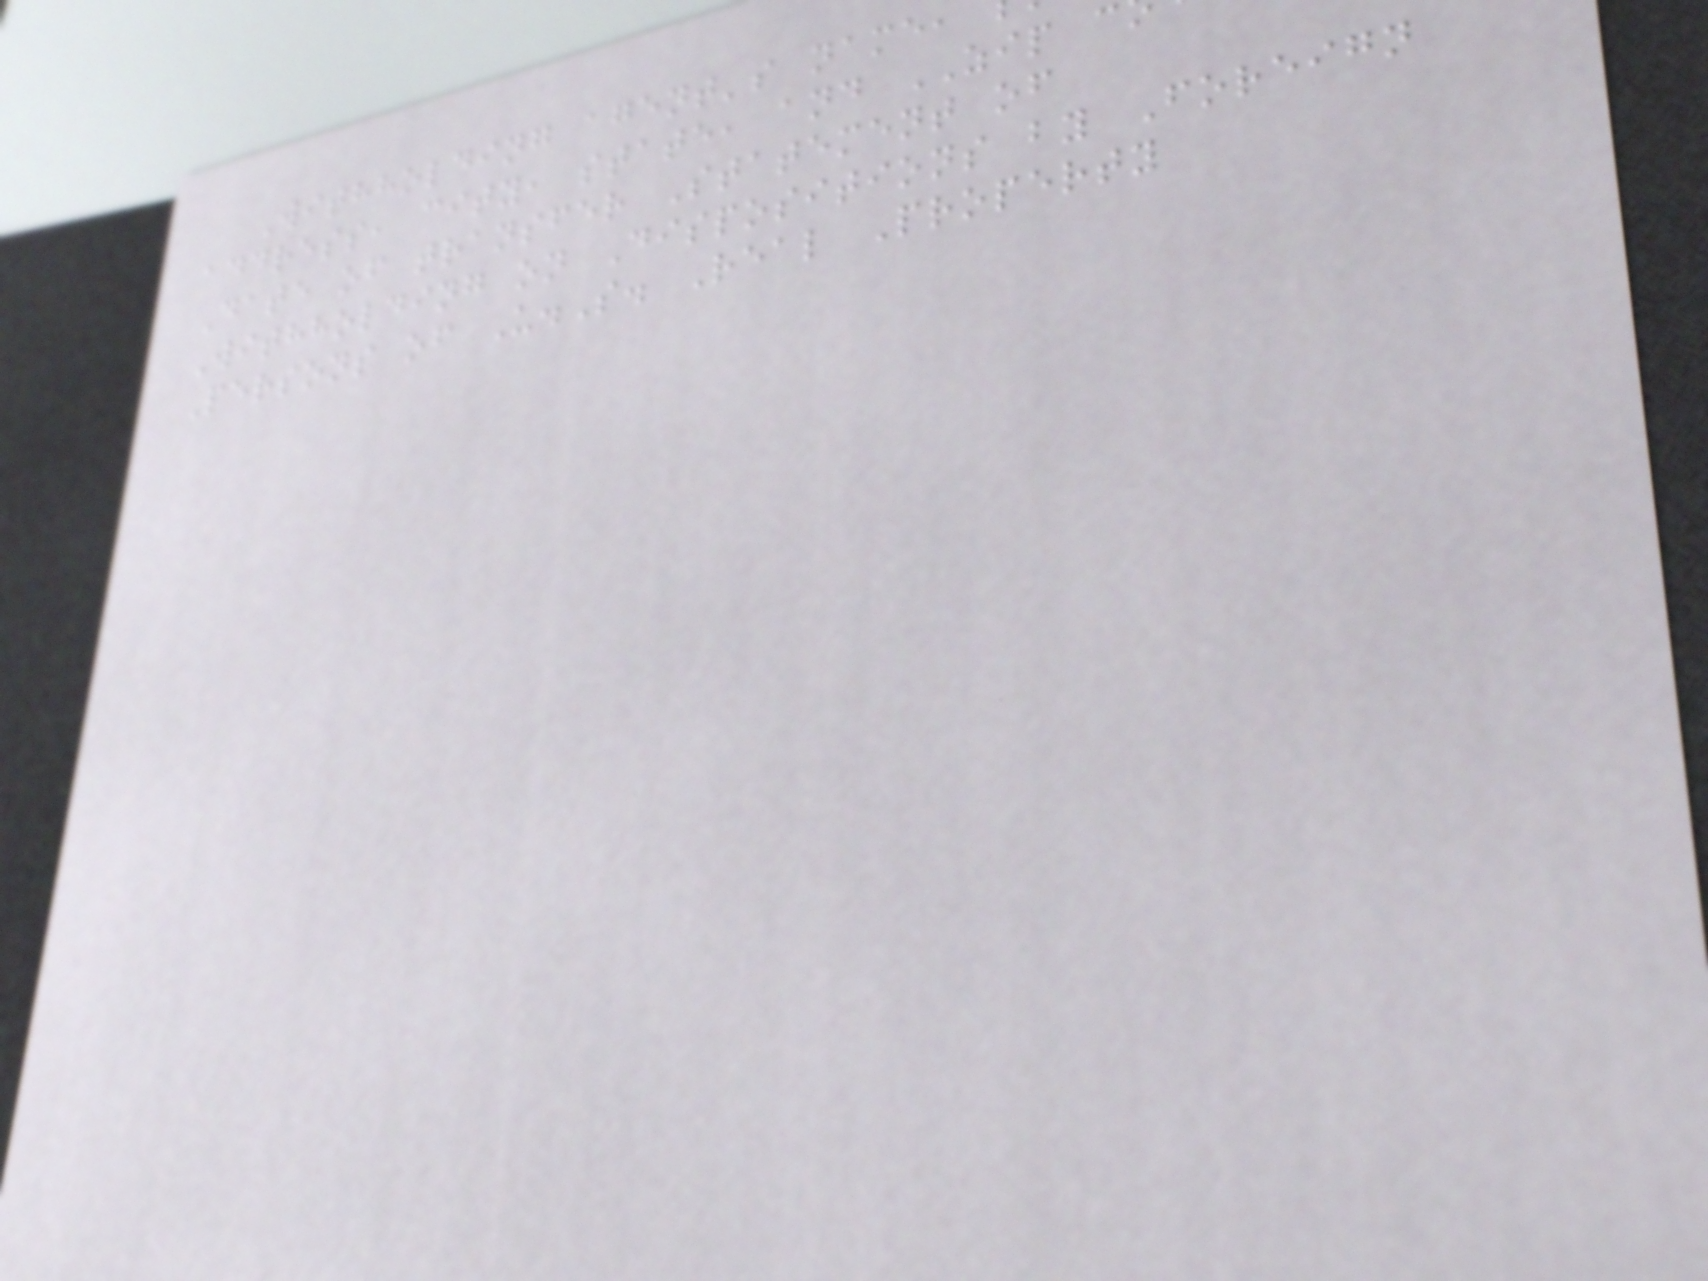Withholding agent's name,
address, city, state, and ZIP c
Date of transfer Statement of
Withholding on Dispositions by Foreign
Persons of U.S. Real Property
